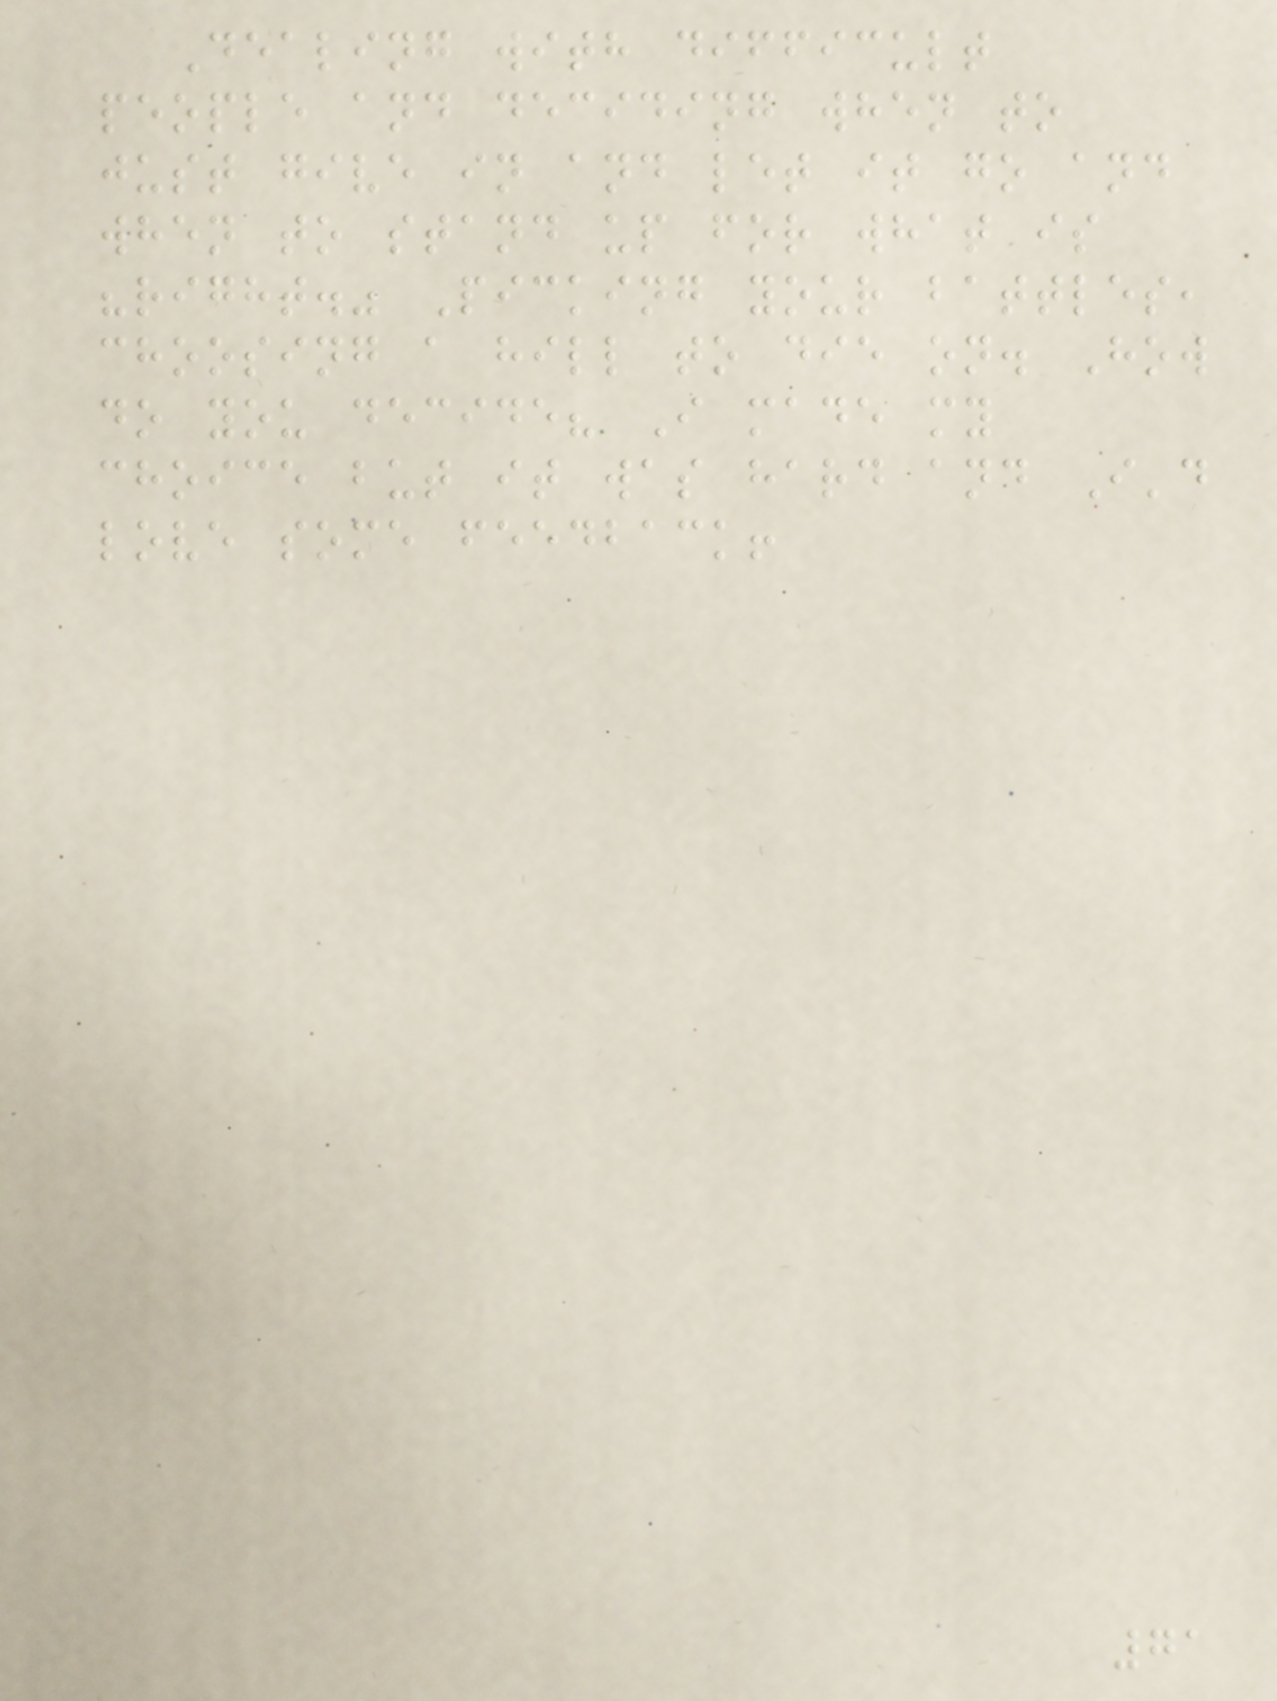Dealing with difficult
people and deciding when to
just give in and let it go and
when to stand up for what is
"right." Picking your battles,
choosing a hill to die on. How
do you decide? I made my
choice but it was hard and I'd
love some feedback!
71
